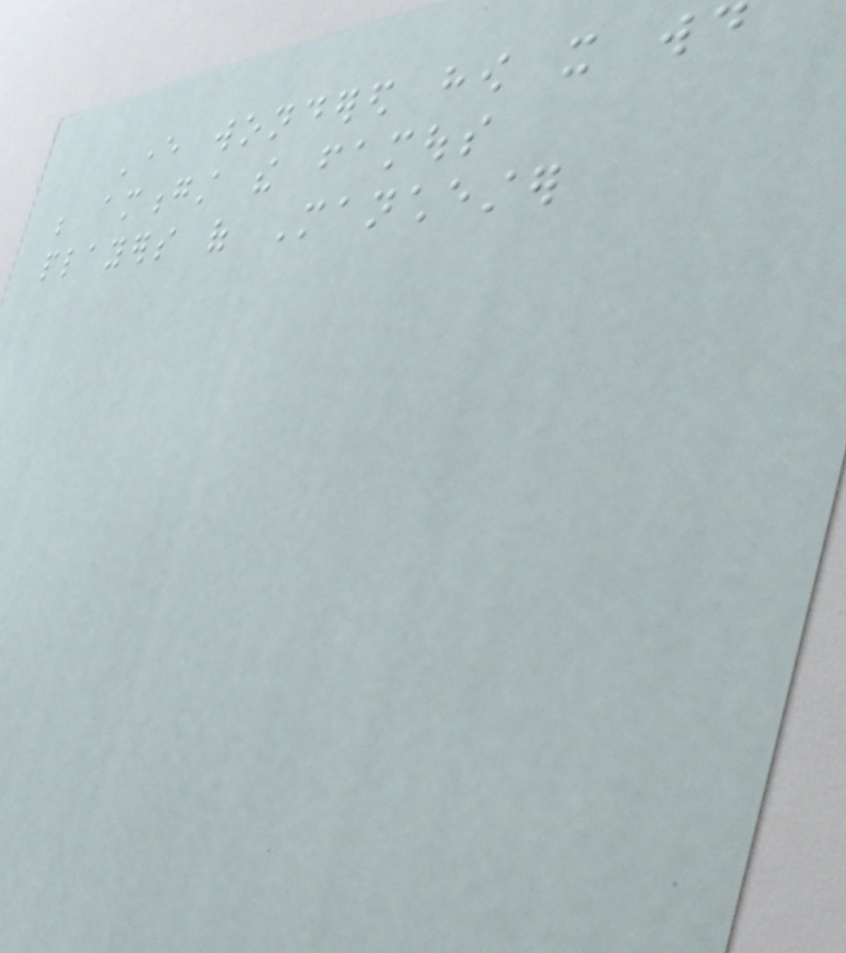Ever wondered how it would
be amongst the famous
players of Manchester
